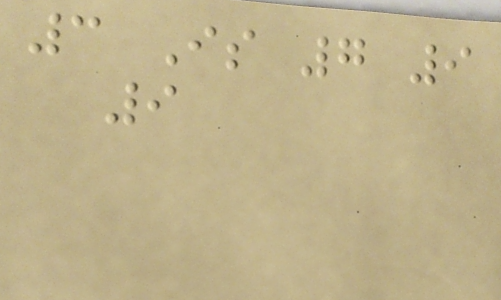3 Is 7 9
9
